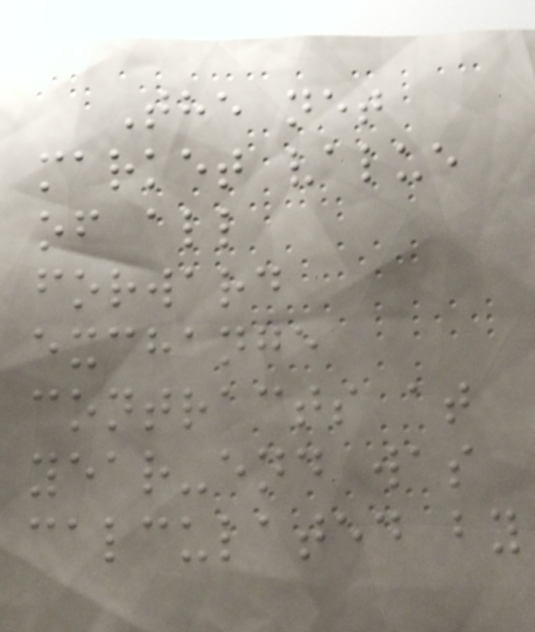The net
market value
of all
forward
exchange
contracts at
year-end was
calculated by
